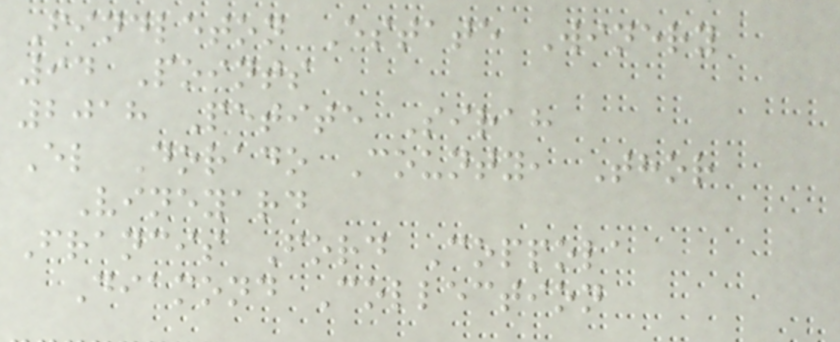Findleton Estate Winery
94 Points
2018 Petite Sirah
El Dorado County, Thor
Vineyard
Francis Ford Coppola
Diamond Collection
